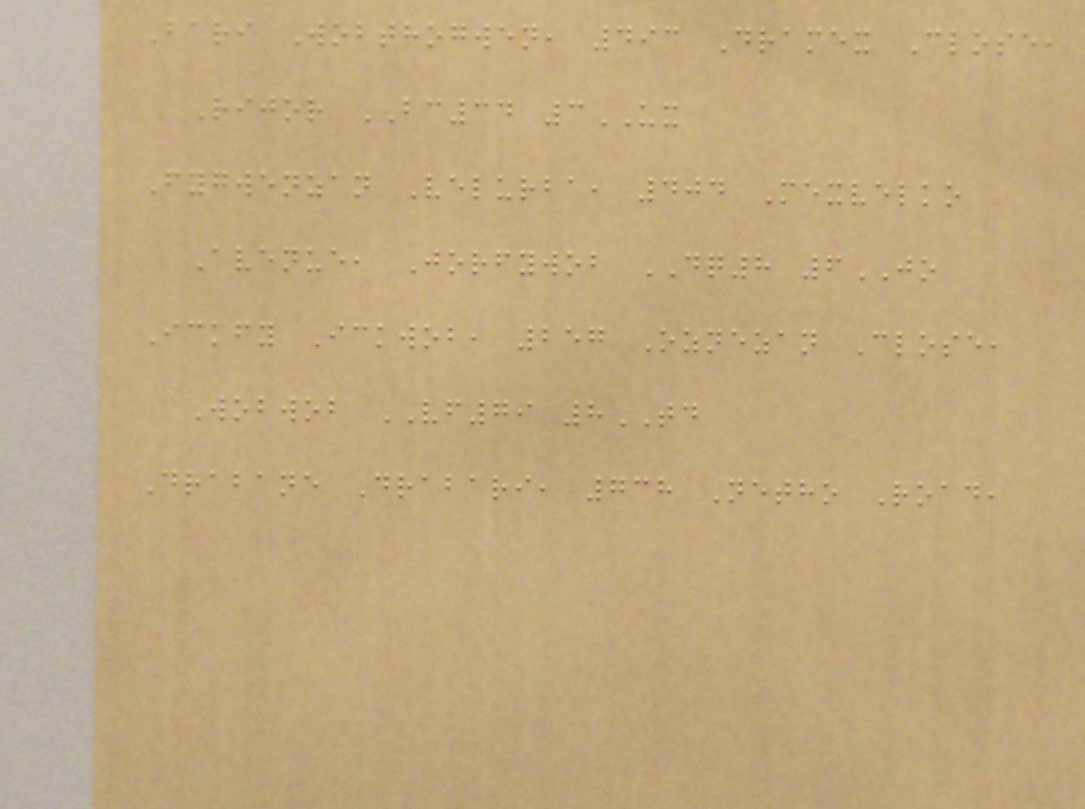Bari Wobthogwen, 493 Dramex Close,
Rijor BC34 3UX
Fygwenzan Velurba, 404 Mexvelko
Avenue, Jorfywob DQ8 6JO
Ickfy Ickwob, 257 Oznezan Close,
Wobwob VF79 8TD
Drabane Drabari, 738 Netho Road,
